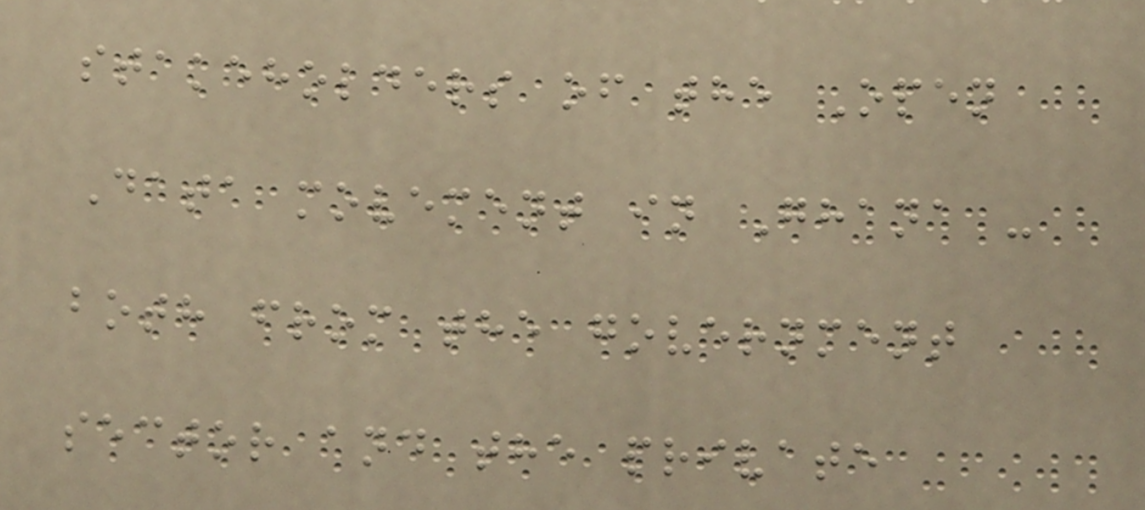stakeholders of the Open
Data movement in Ghana -
both from the government
sector and the private
